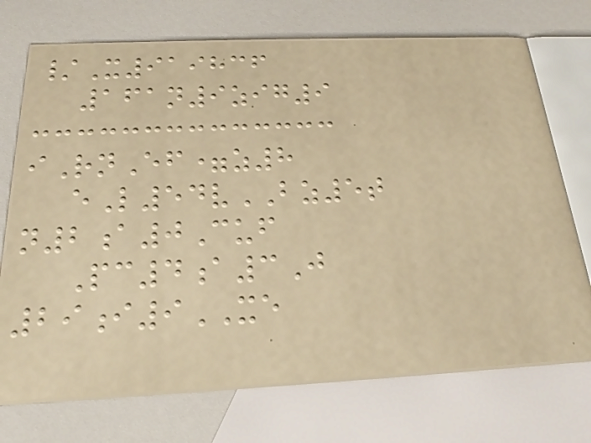/X919836
161n9zig9
iRnEf=z8
eL54vBZ5t
n2a0Cuf
Pc4a3J
29i9XE
